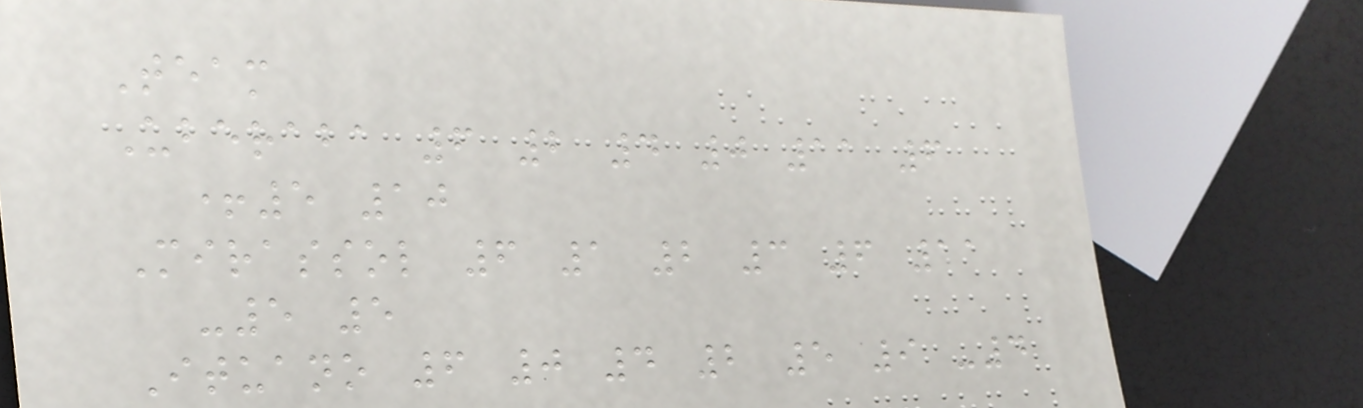Team
Uberaba 6 2 4 0 11 6
+5 10
Mirassol 6 1 2 3 6 11
-5 5
Ituano 6 0 4 2 5 9 -4
